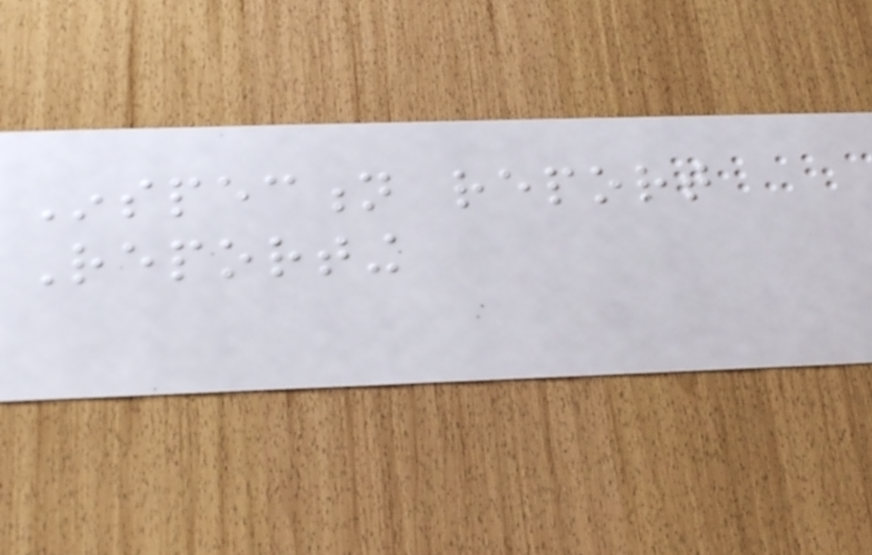Inspection report
Reporting
